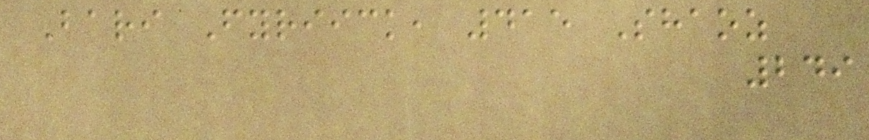Bari Fyriick, 415 Shaoz
249
